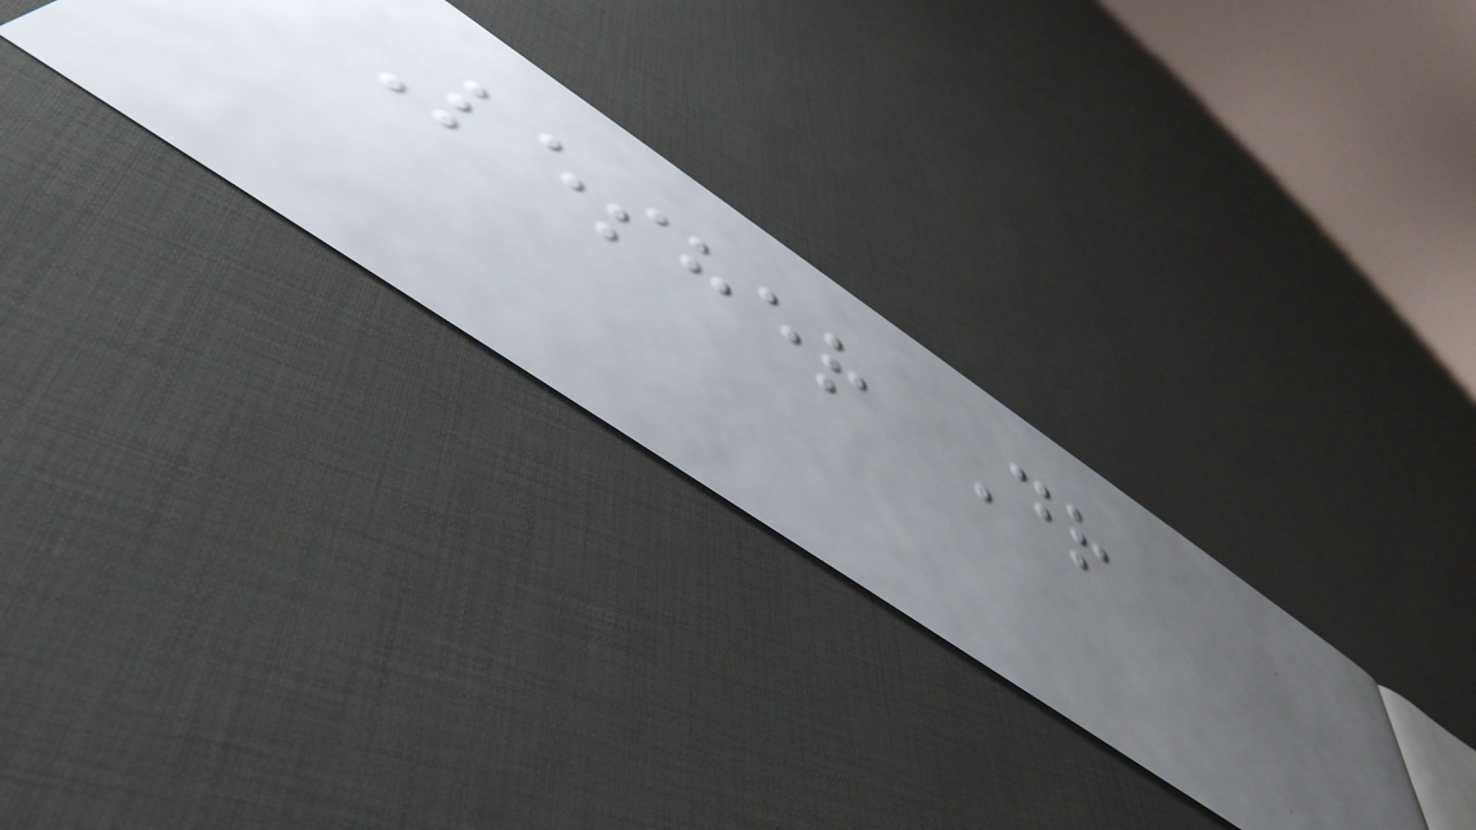Lesher Dr
